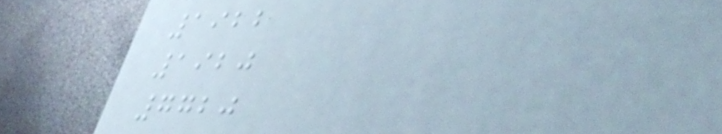1922
1920
7720
